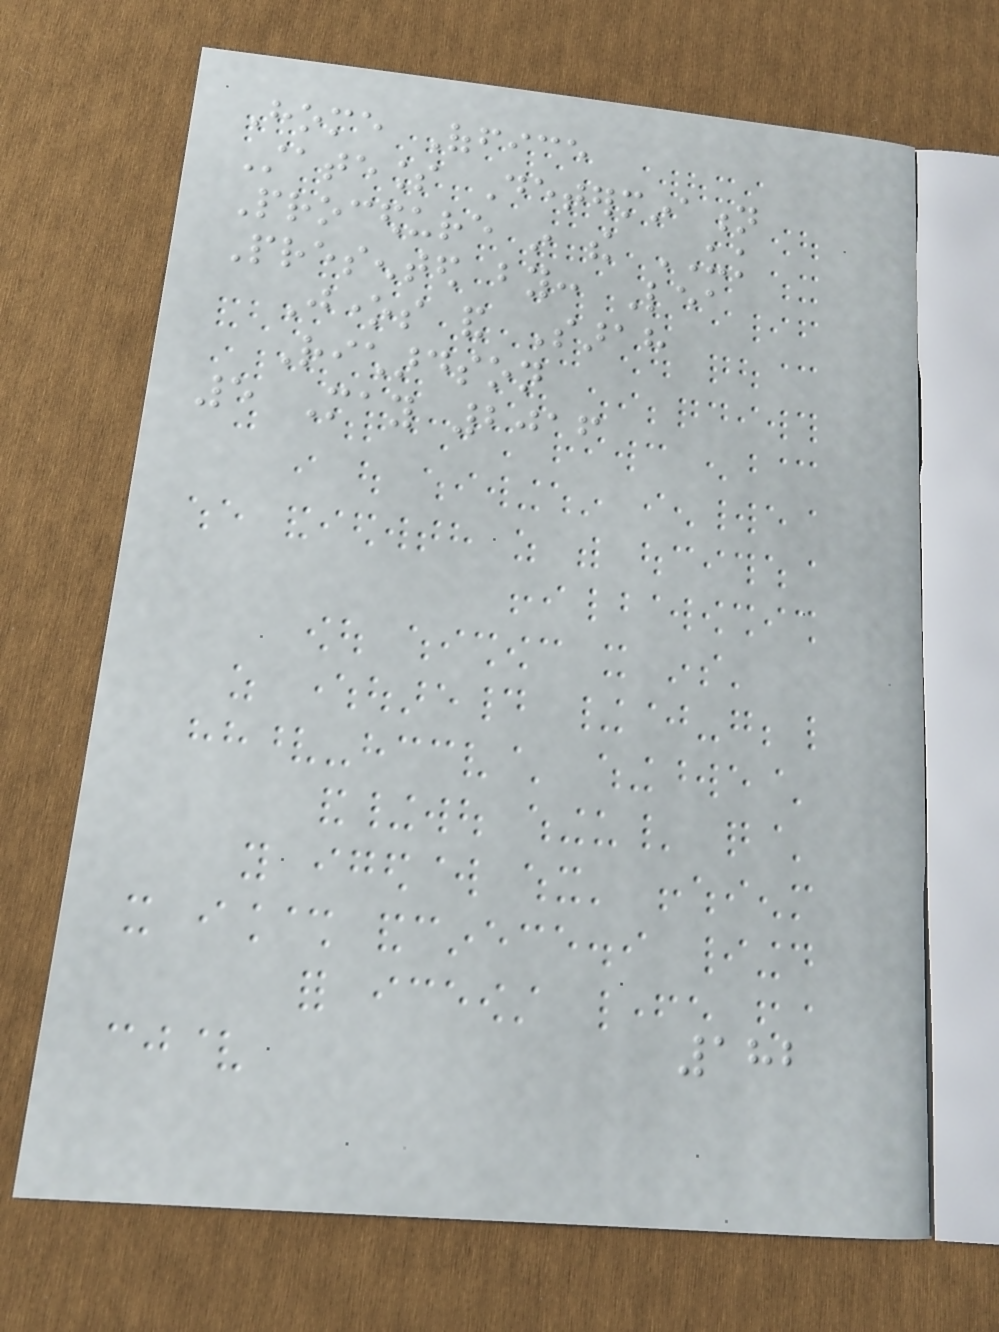Home Office
Stateless Determination
Procedure in the UK
Presented by: Lea
Jones and Sarah
Richardson
5 May 2016
182
